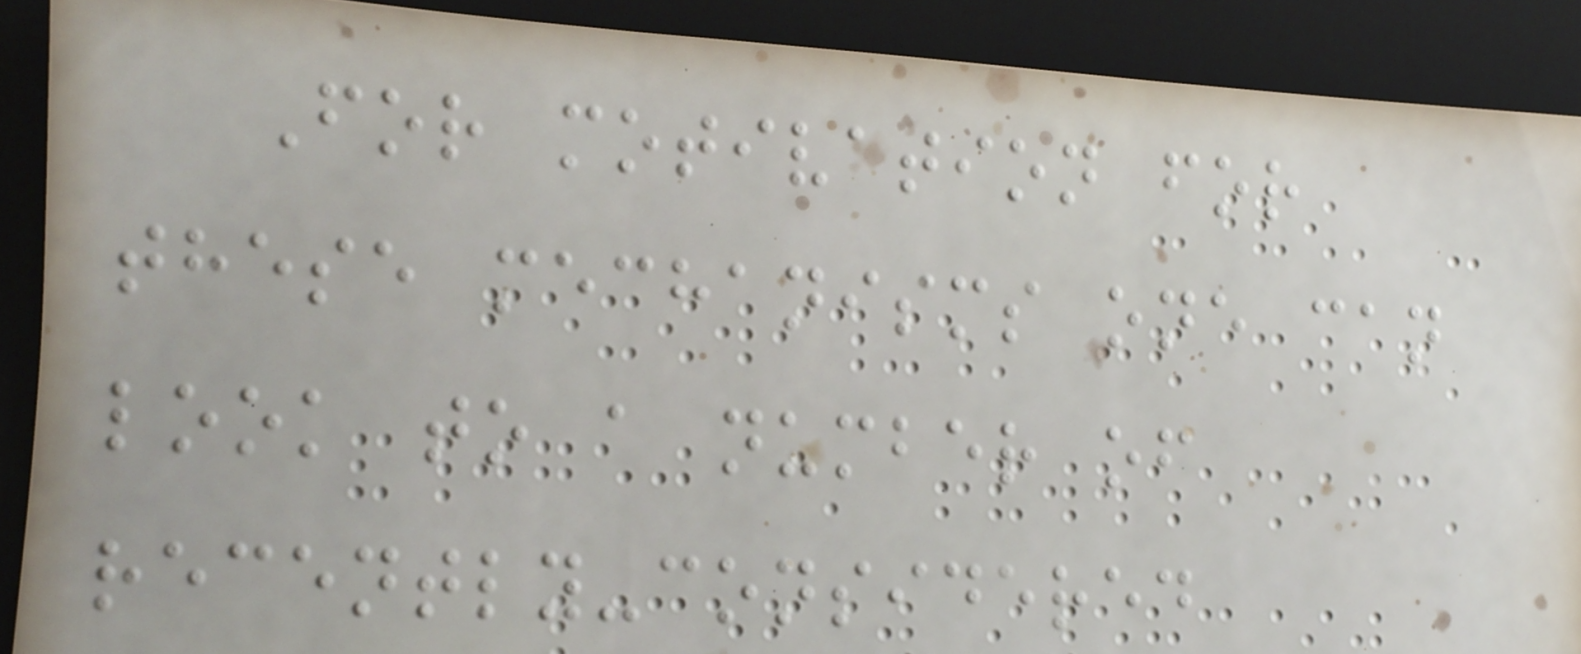For motivation for
these mechanisms one can
look to a number of
recently-considered
